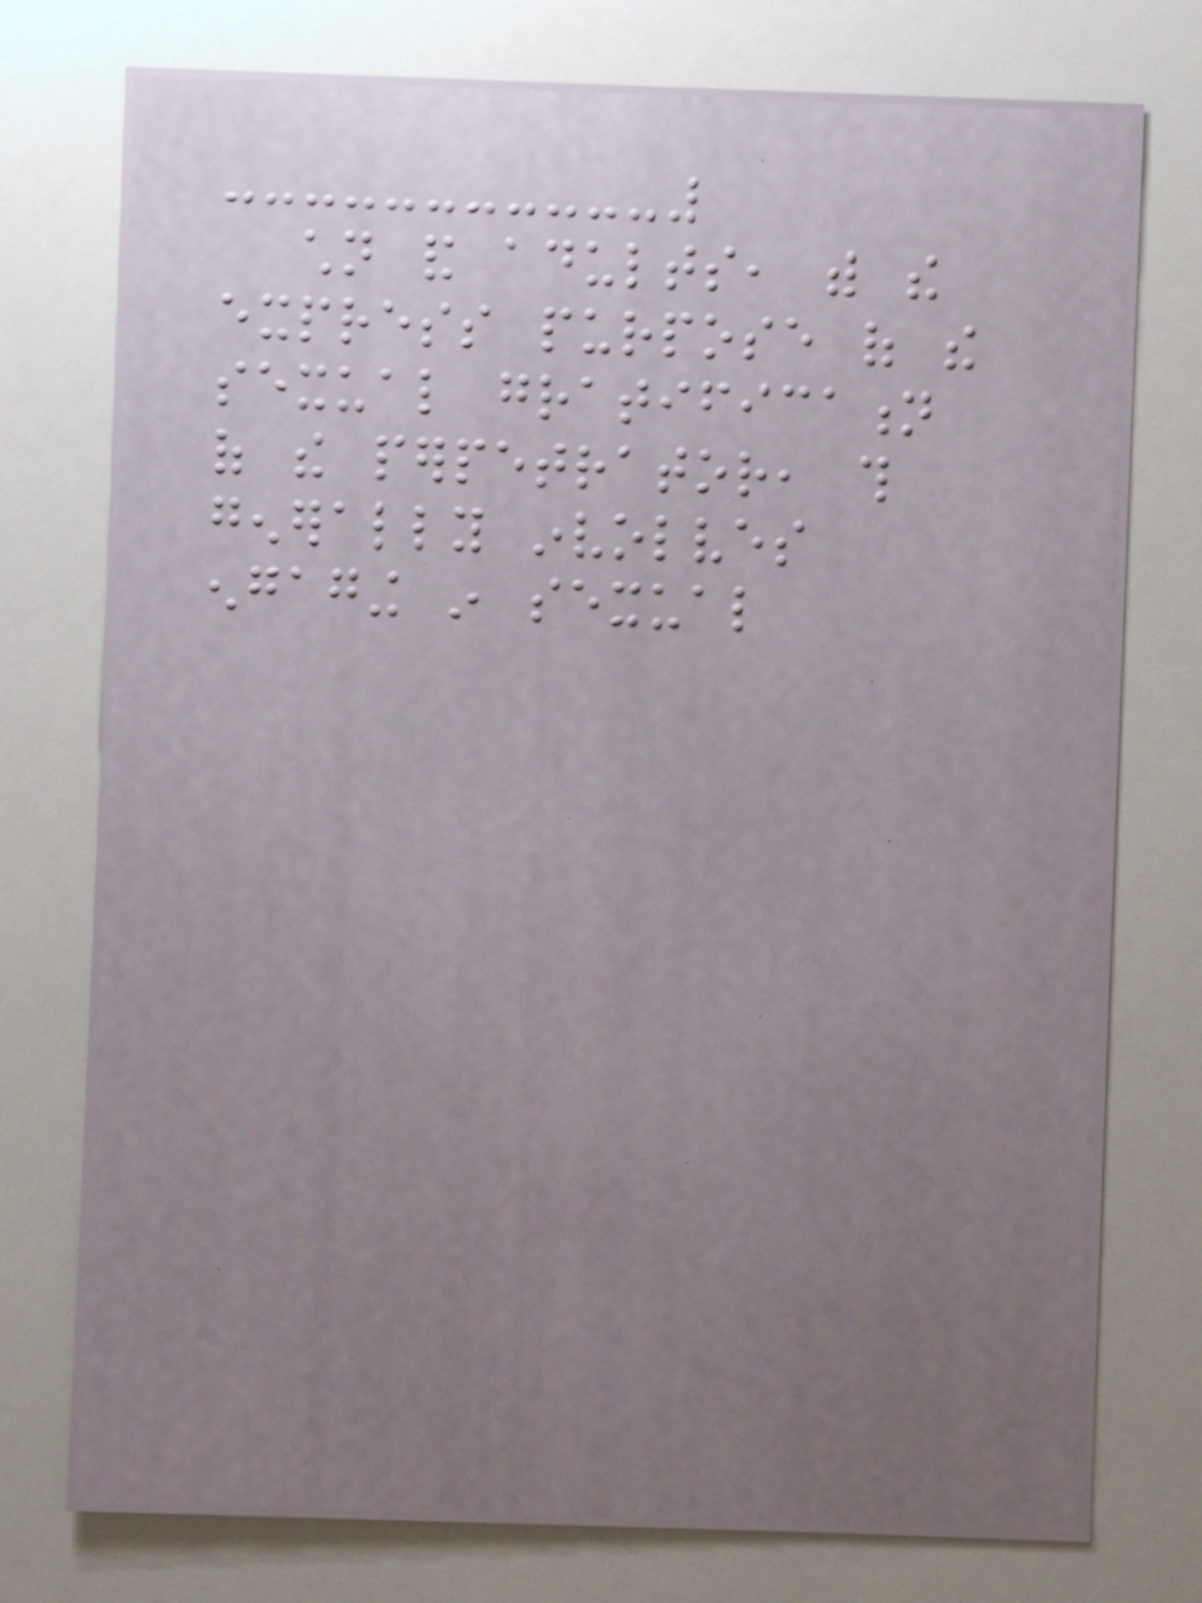children and adults, with the
express purpose of the
sexual gratification
of the perpetrator, this
generally involves
engaging in sexual
